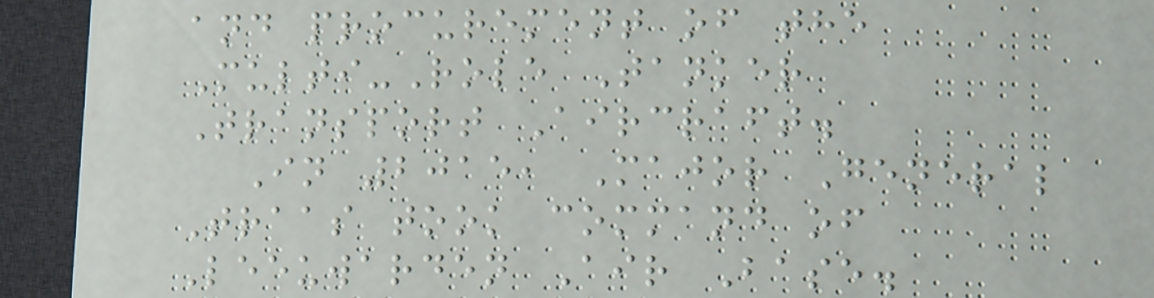and procurement of the
Multi-Role Tanker
Transport Aircraft.
In 2015, Major General
Traas took command of
Leeuwarden Air Base.
